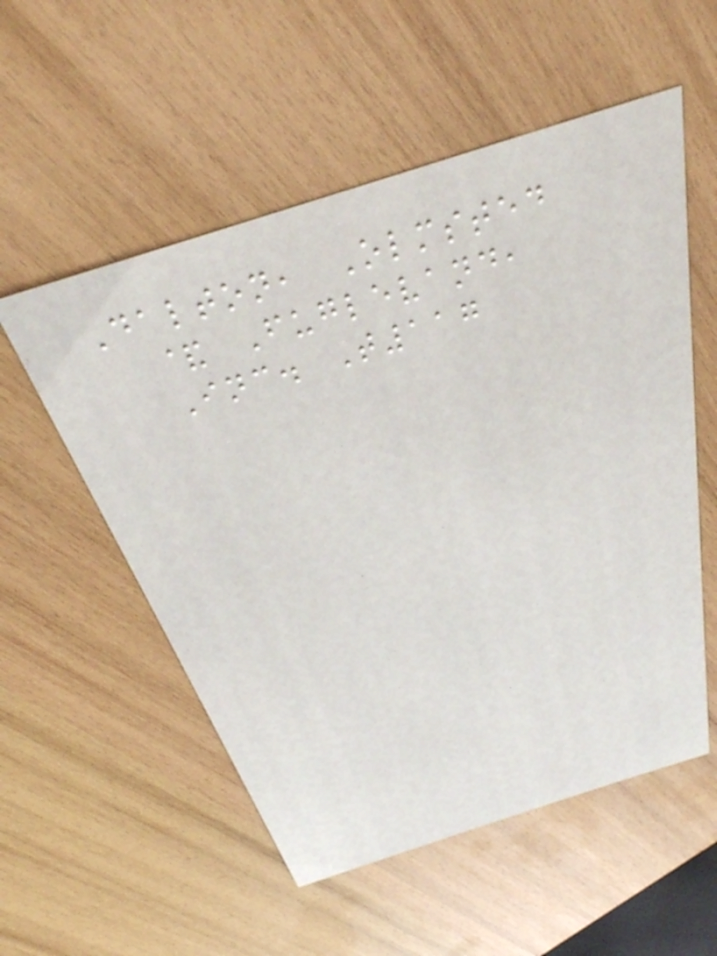Dalton, Olmsted
& Fuglevand,
Inc. T117
